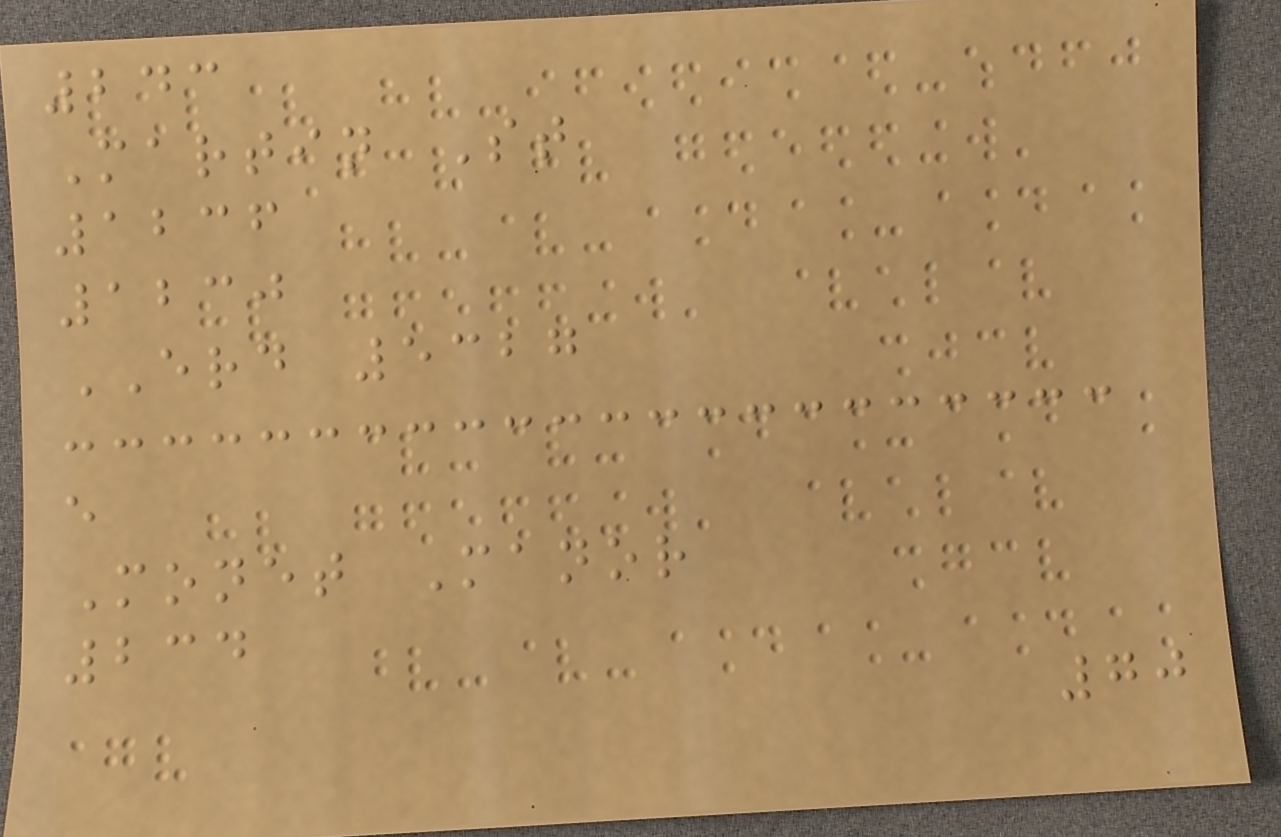243
Martin St
1236
1230
ERD 5327
e
Monet Manor
234
70
